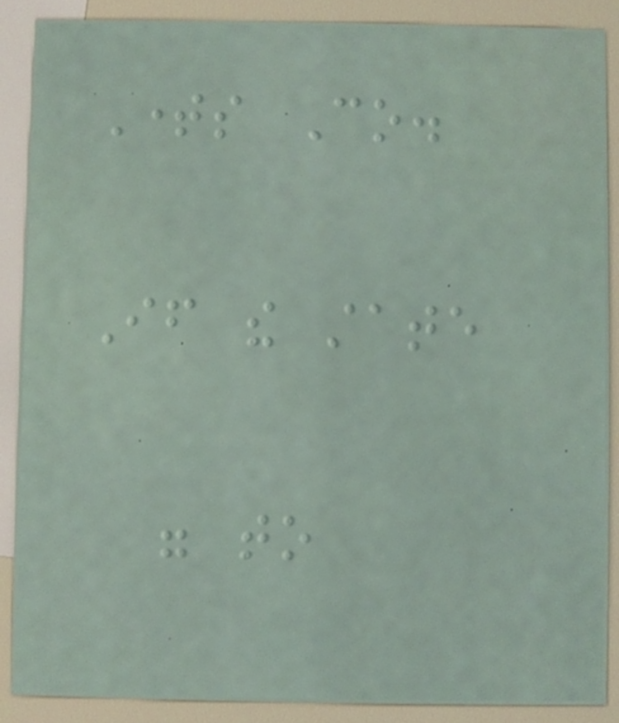Times Co.
If the state
were to
